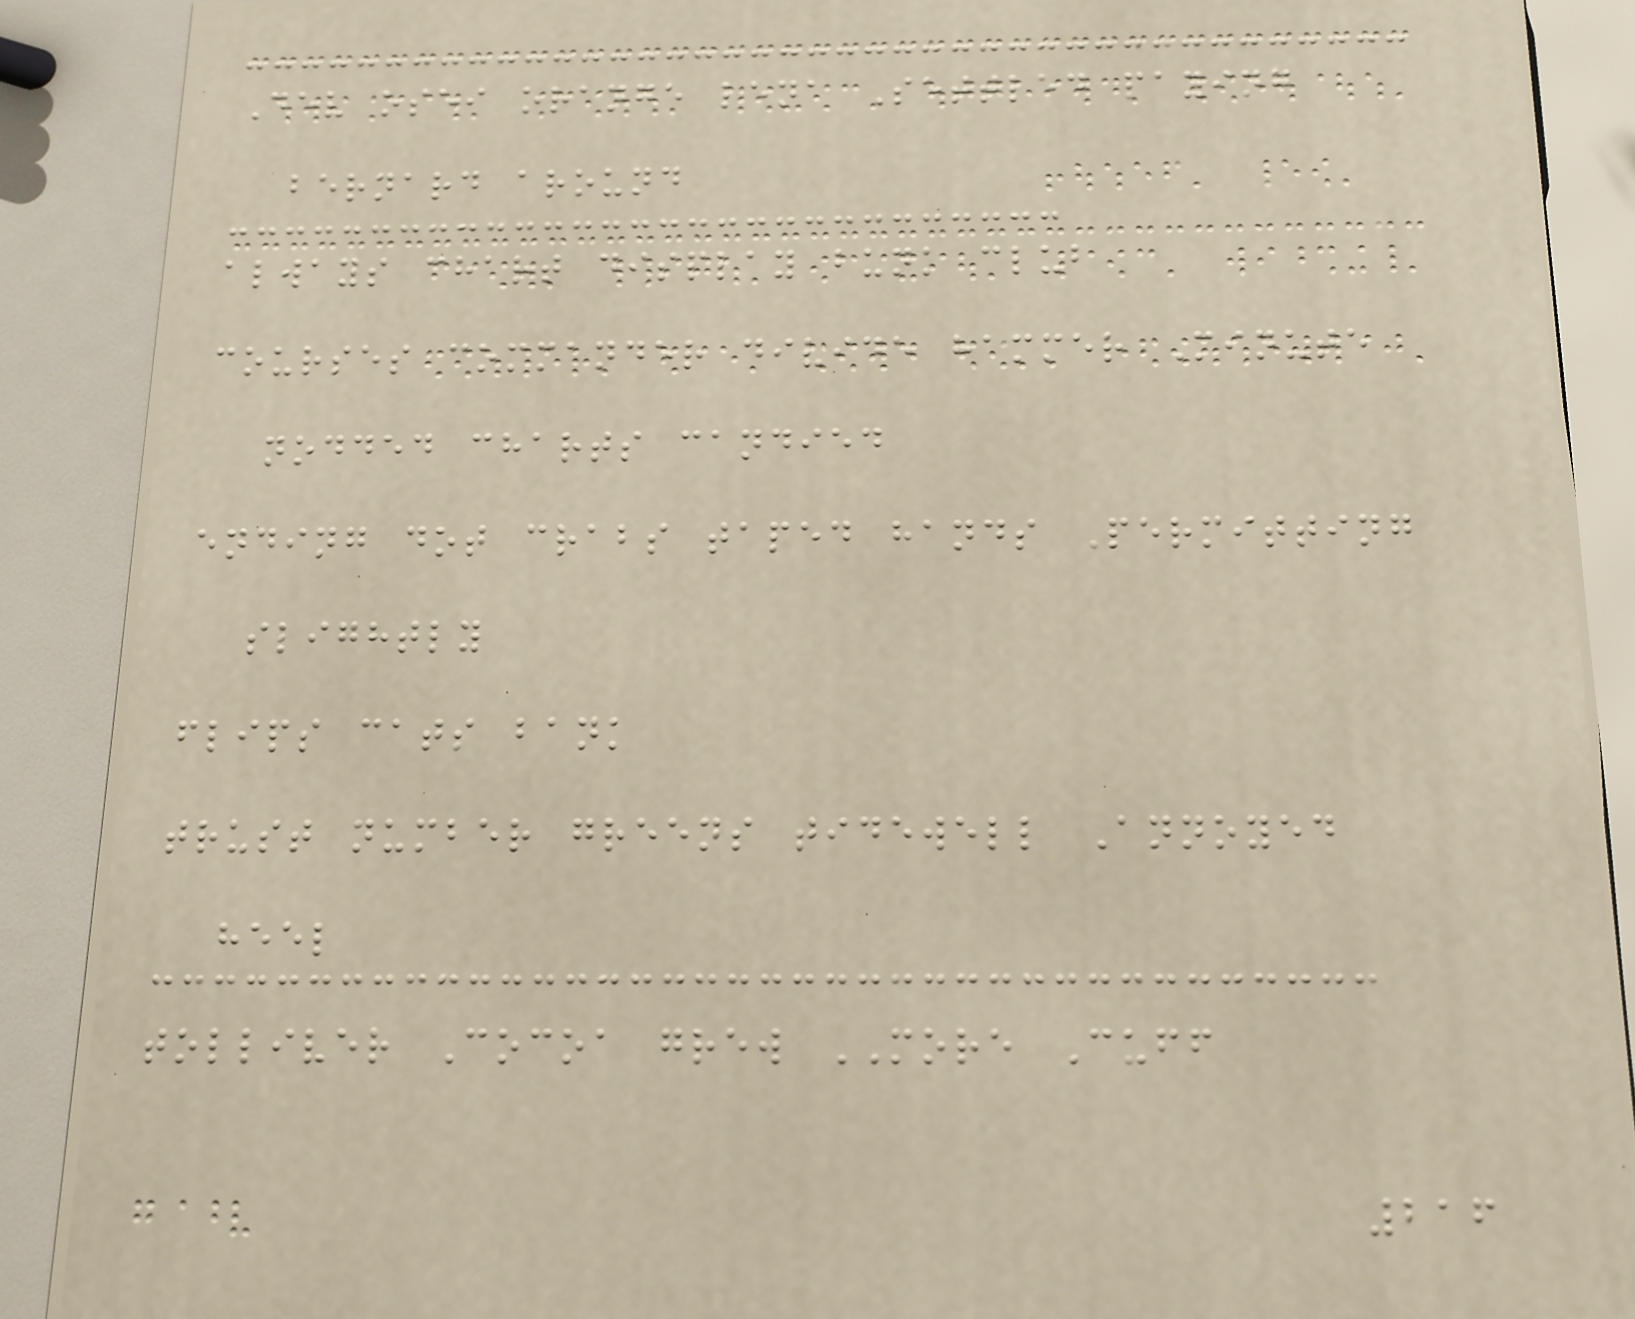Dev osei orange lena Settled paying
bernard around
always chart display bunk club
courses commander divide hammer Minute
nodded charts candied
ending dot crabs taped hands Permitting
slightly
flips cats bank
trust number greens tidewell Annoyed
heel
tolliver Cocoa grew MORE Cuff
216
